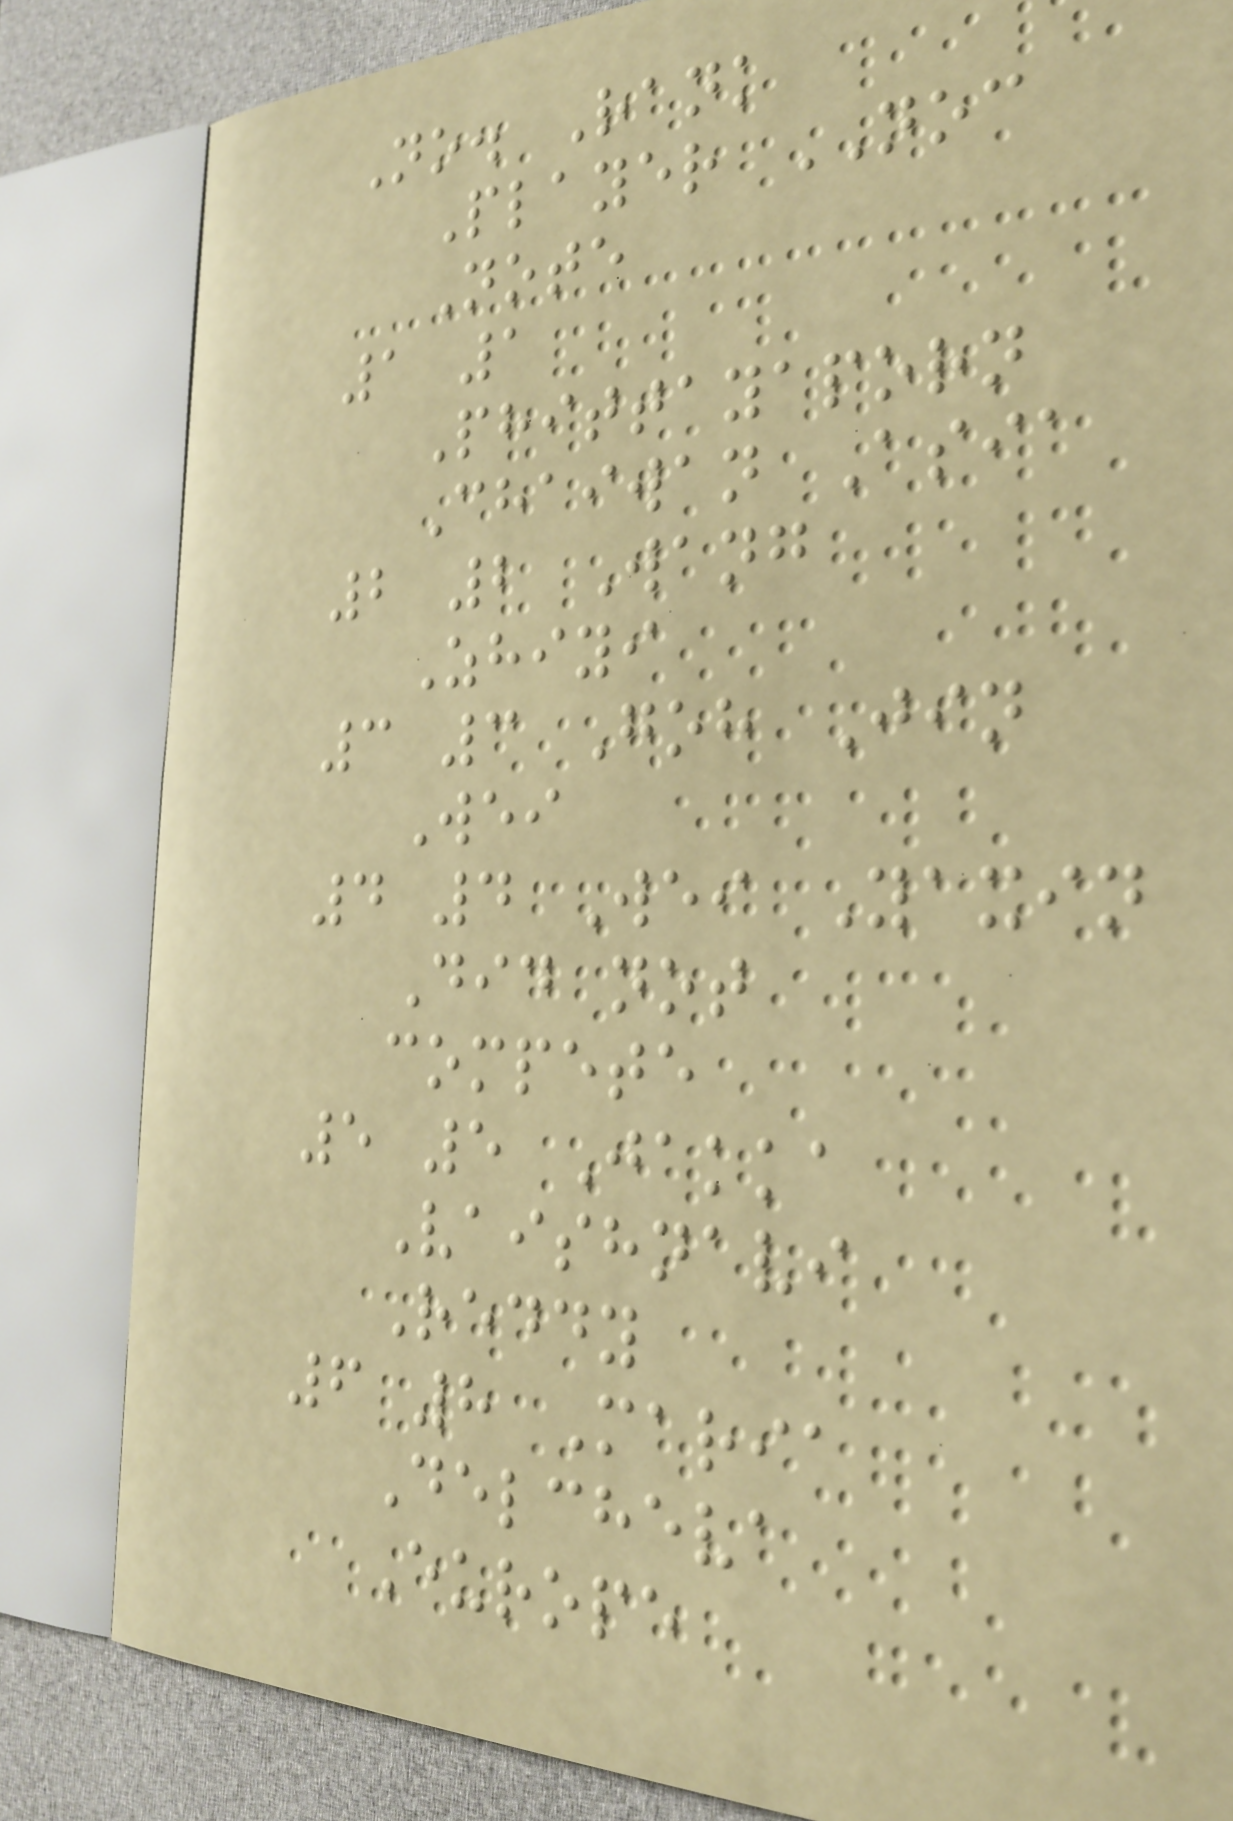No. Rank
Player NOC
Note
1 1
Phittayaporn
Chaiwan Asia
2 2 Wang
Zhiyi
3 3 Goh Jin
Wei
4 4 Wei Yaxin
Did not
compete
5 5 Jakka
Vaishnavi
Reddy
6 8 Maria
Delcheva
Europe
